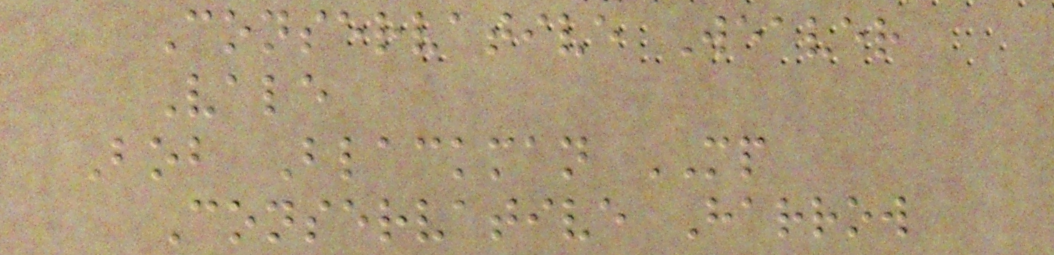Conservative Weaver
Vale
Bob Blackman MP
Conservative Harrow
